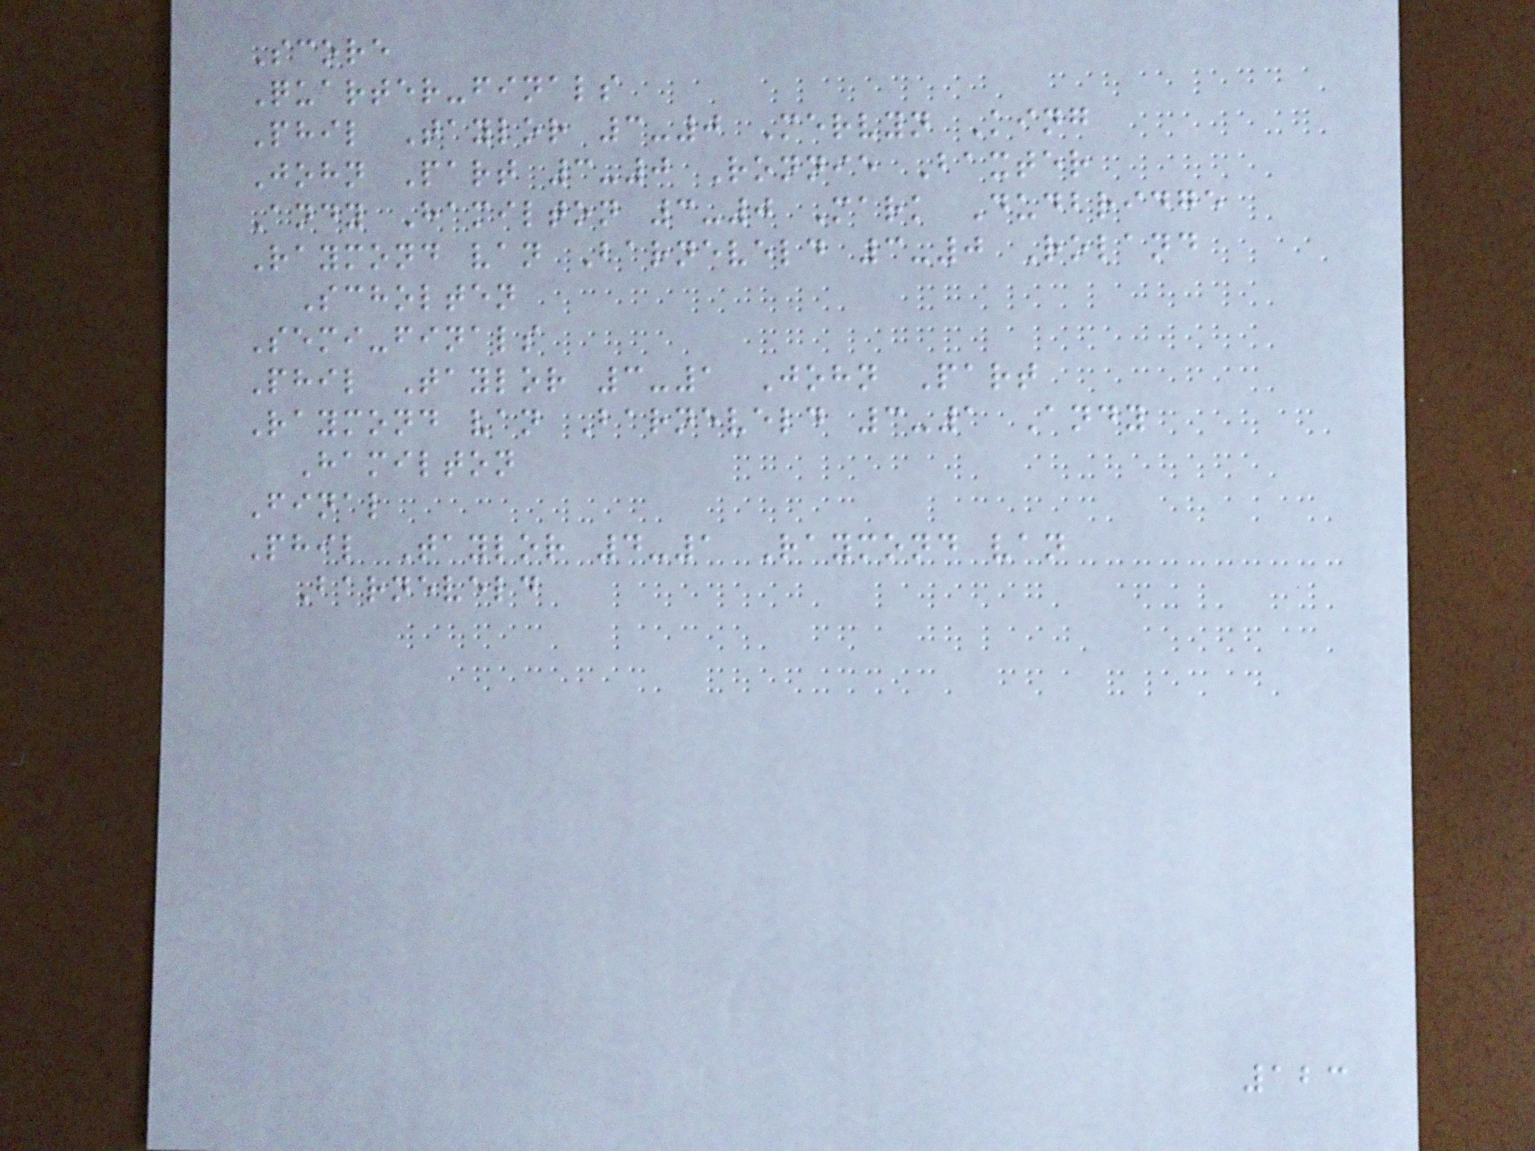Score
Quarter-finals
Phil Taylor 3-0 Mervyn King
John Part 3-0 Ronnie Baxter
Andy Hamilton 3-0 Mark Dudbridge
Raymond van Barneveld 3-0 Roland
Scholten
Semi-finals
Phil Taylor 3-1 John Part
Raymond van Barneveld 3-1 Andy
Hamilton
Final
Phil Taylor 4-1 Raymond van
Barneveld
123
